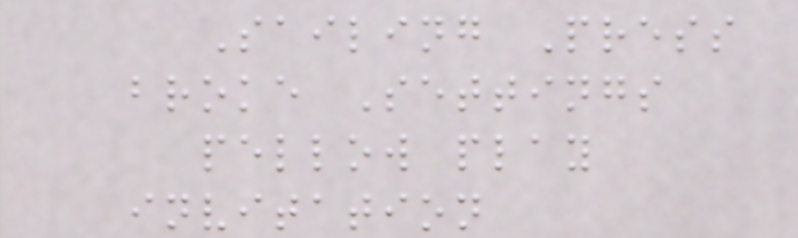Sailing Press
broke Settings
pellow play
invitation
